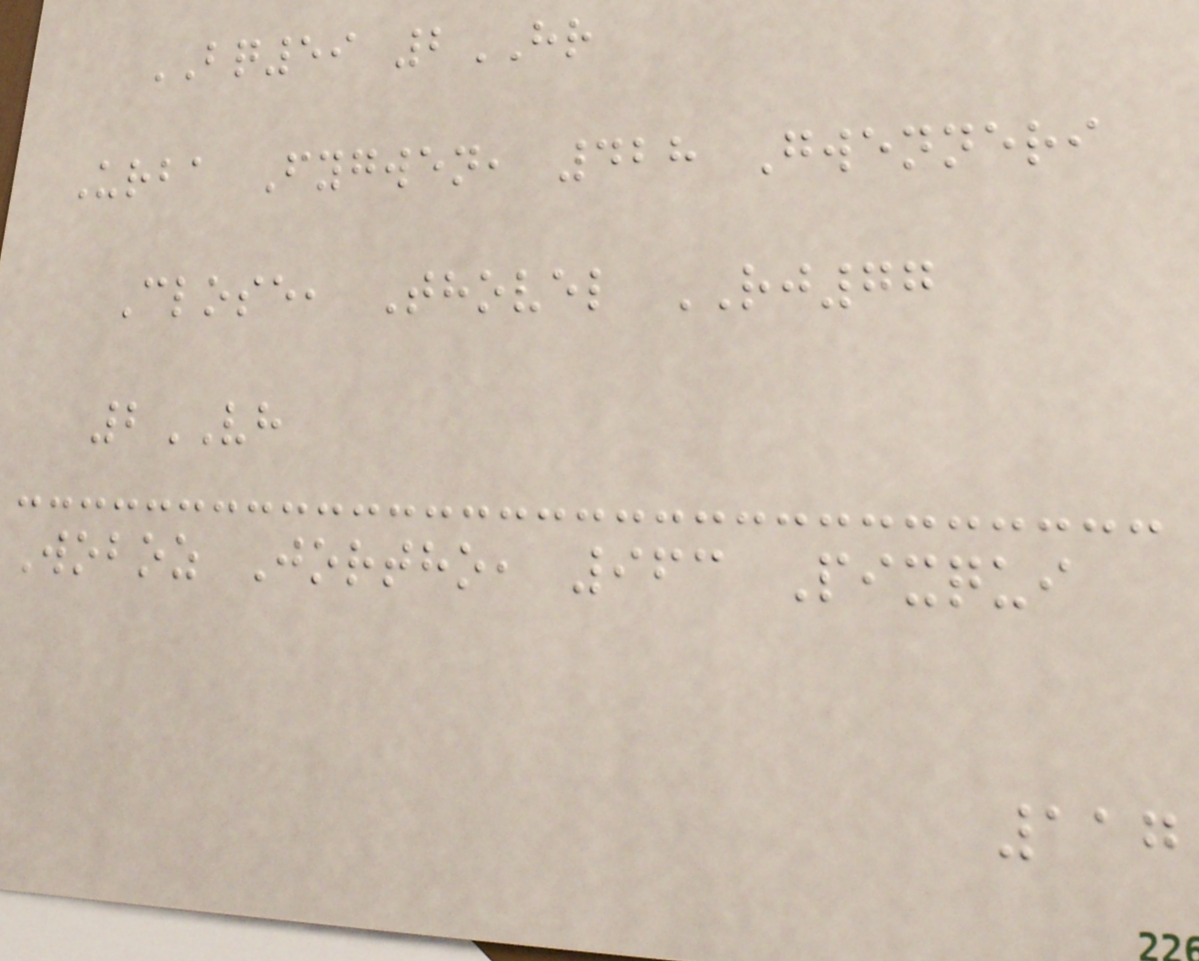BQ59 2HR
Urba Fygwen, 428 Gwenneri
Close, Thovel RJ77
2VH
Woboz Jortho, 963 Pixqui
117
